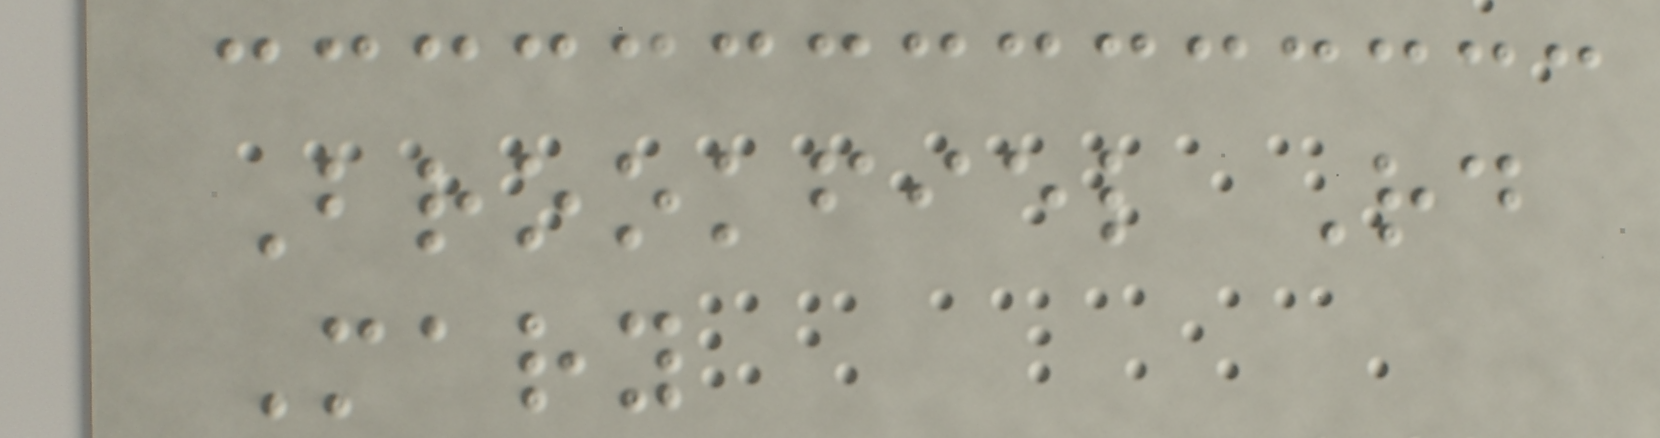Brookfiel Rd
Mary
